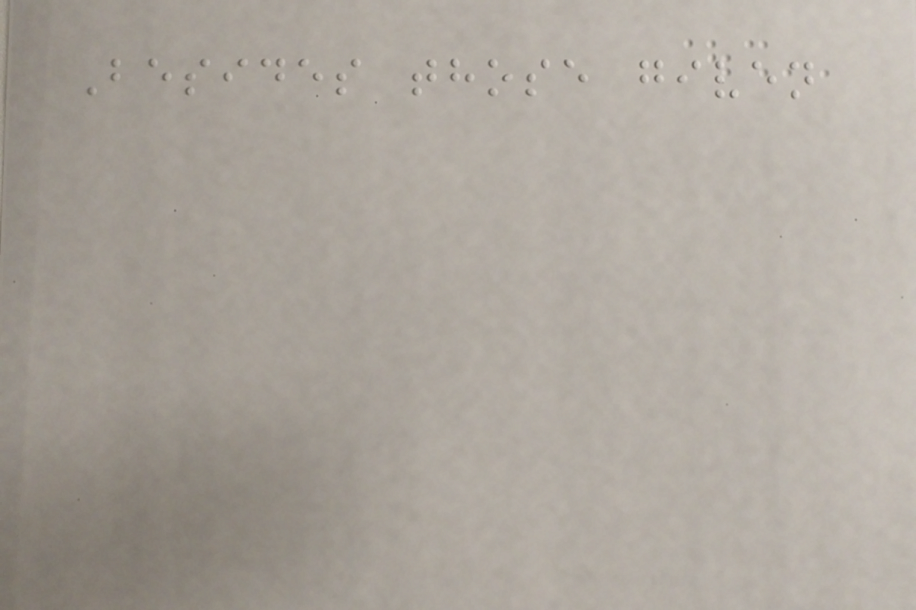Besides those given
